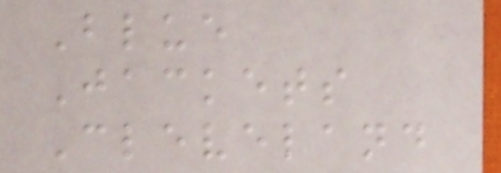Blue
Jackets
Cleveland
